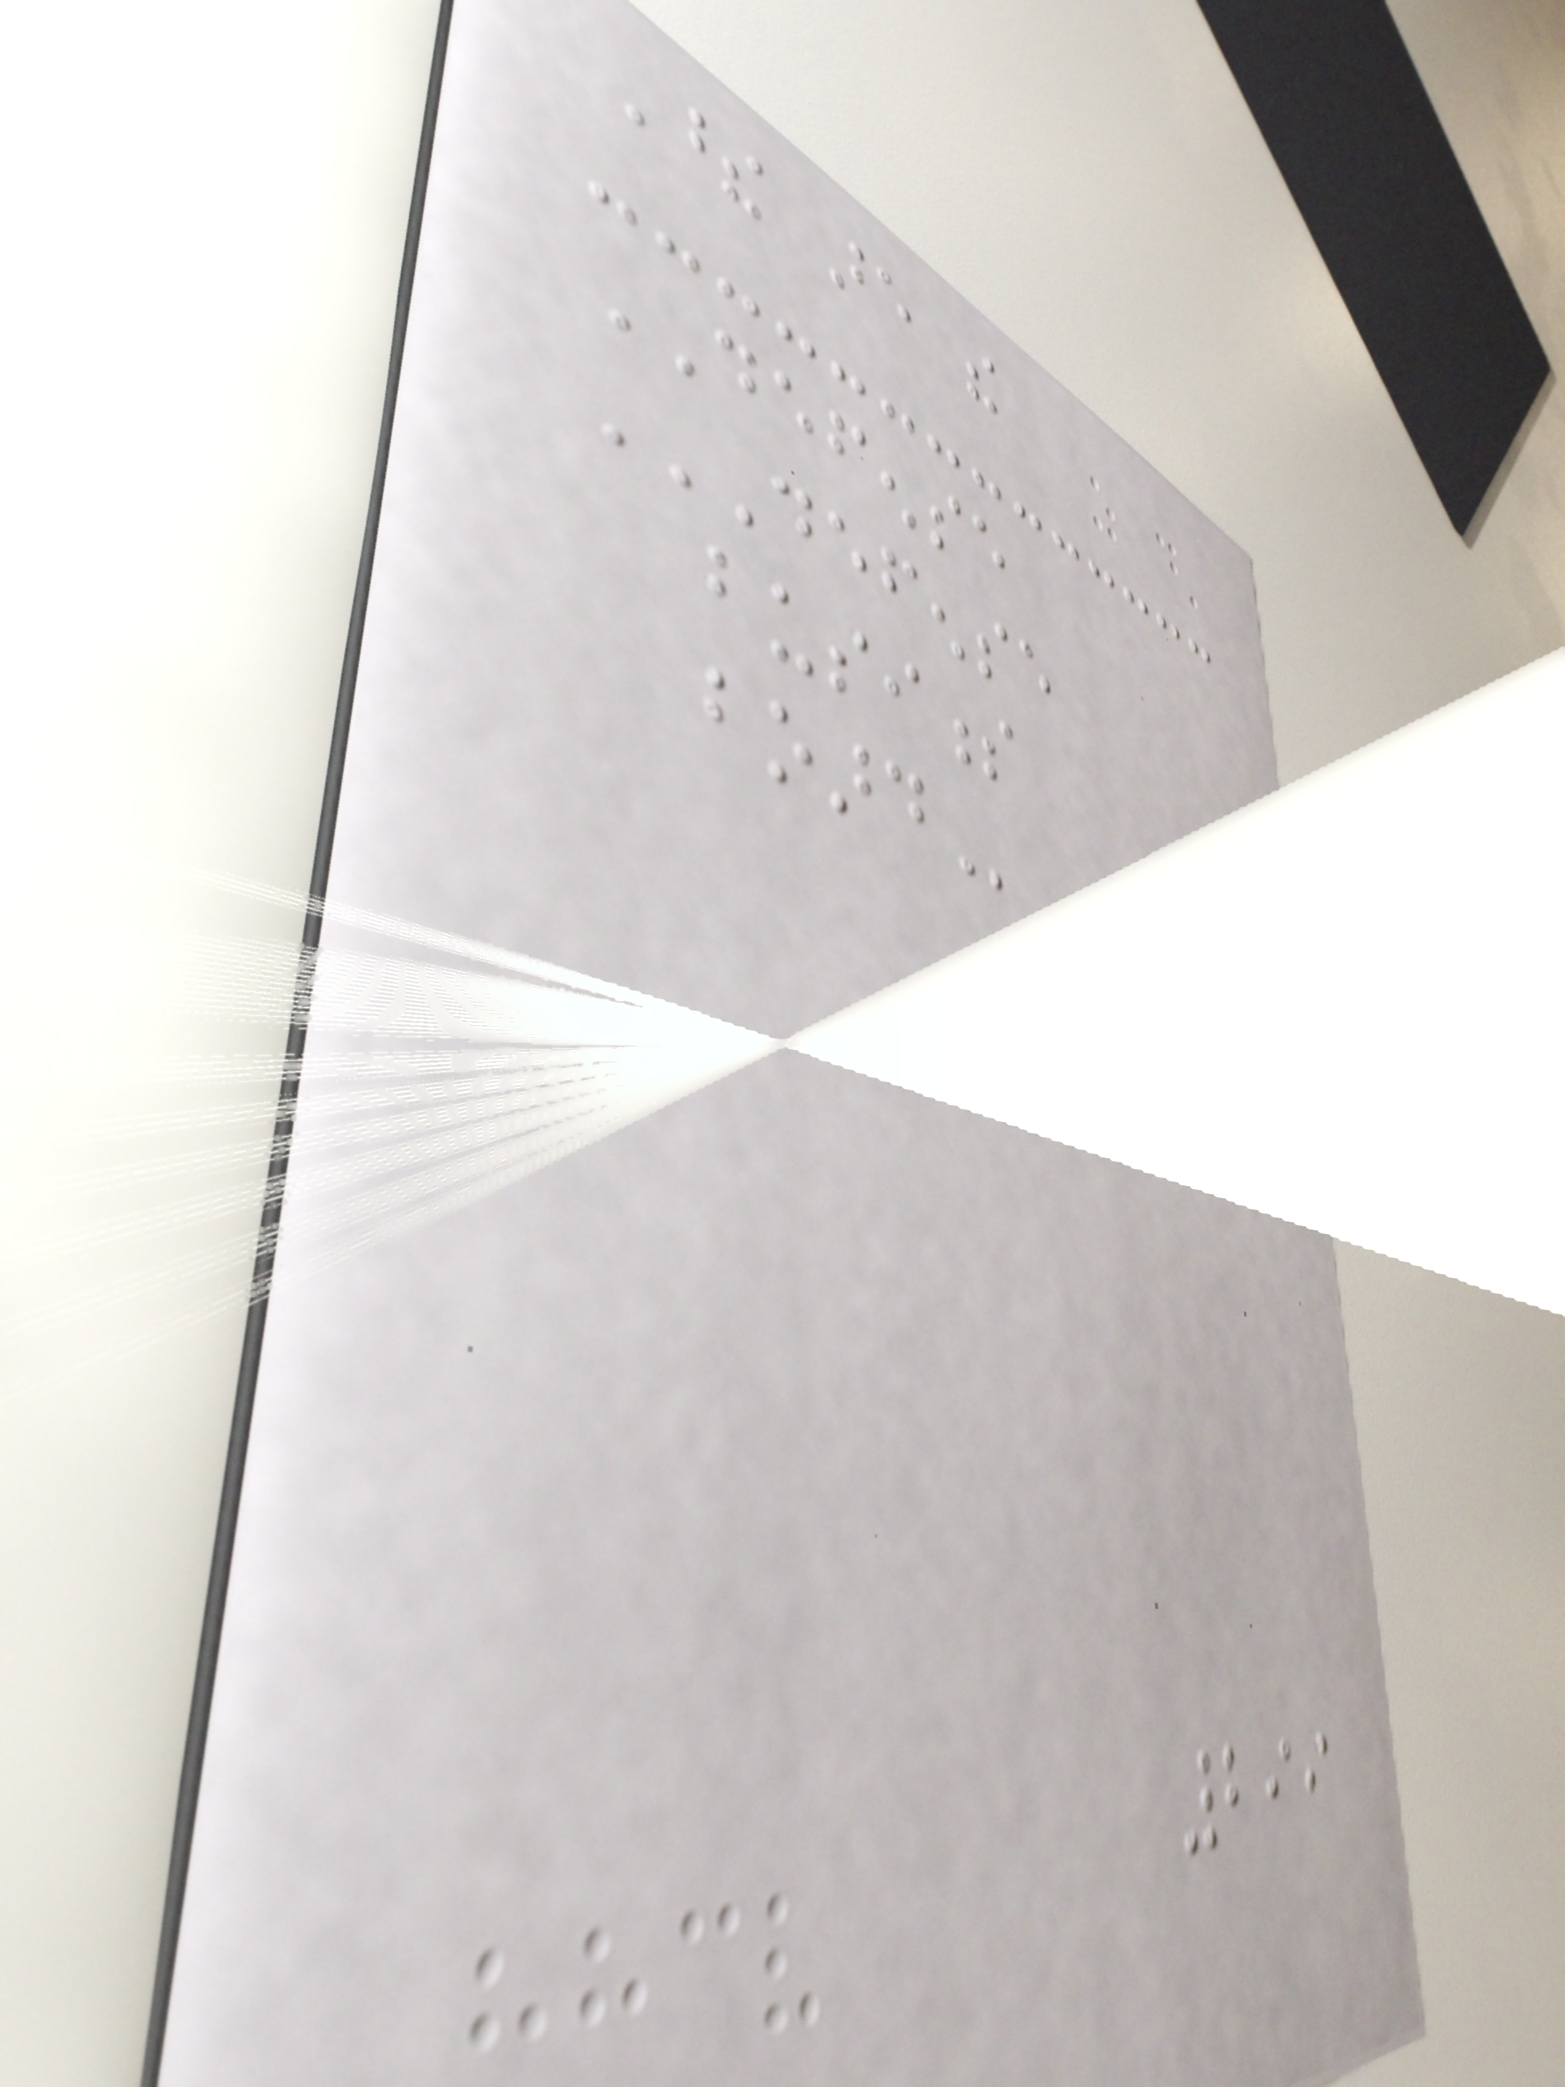These are the
DEFENSE
DEFENSE
BUSINESS
BOARD
299
